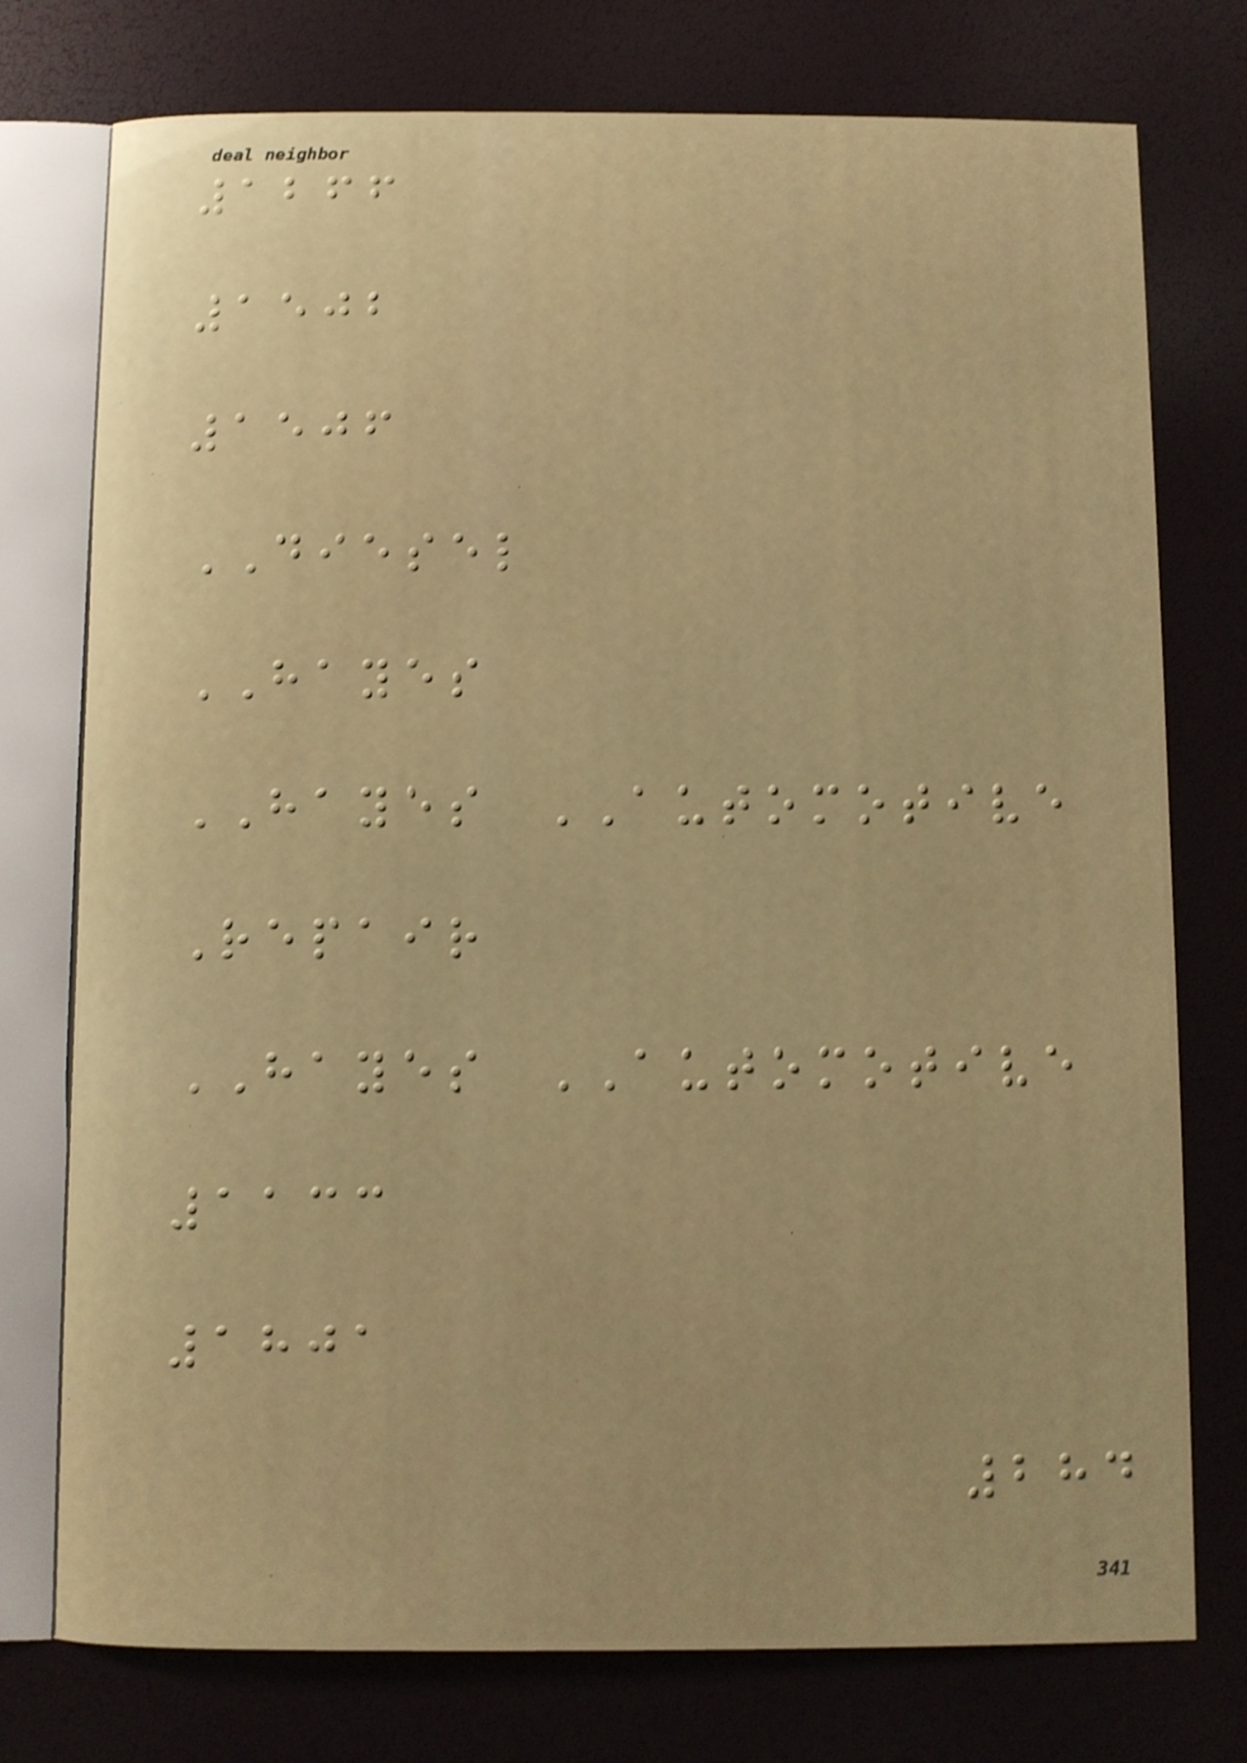1266
1502
1506
DIESEL
HAYES
HAYES AUTOMOTIVE
Repair
HAYES AUTOMOTIVE
1133
1801
284
